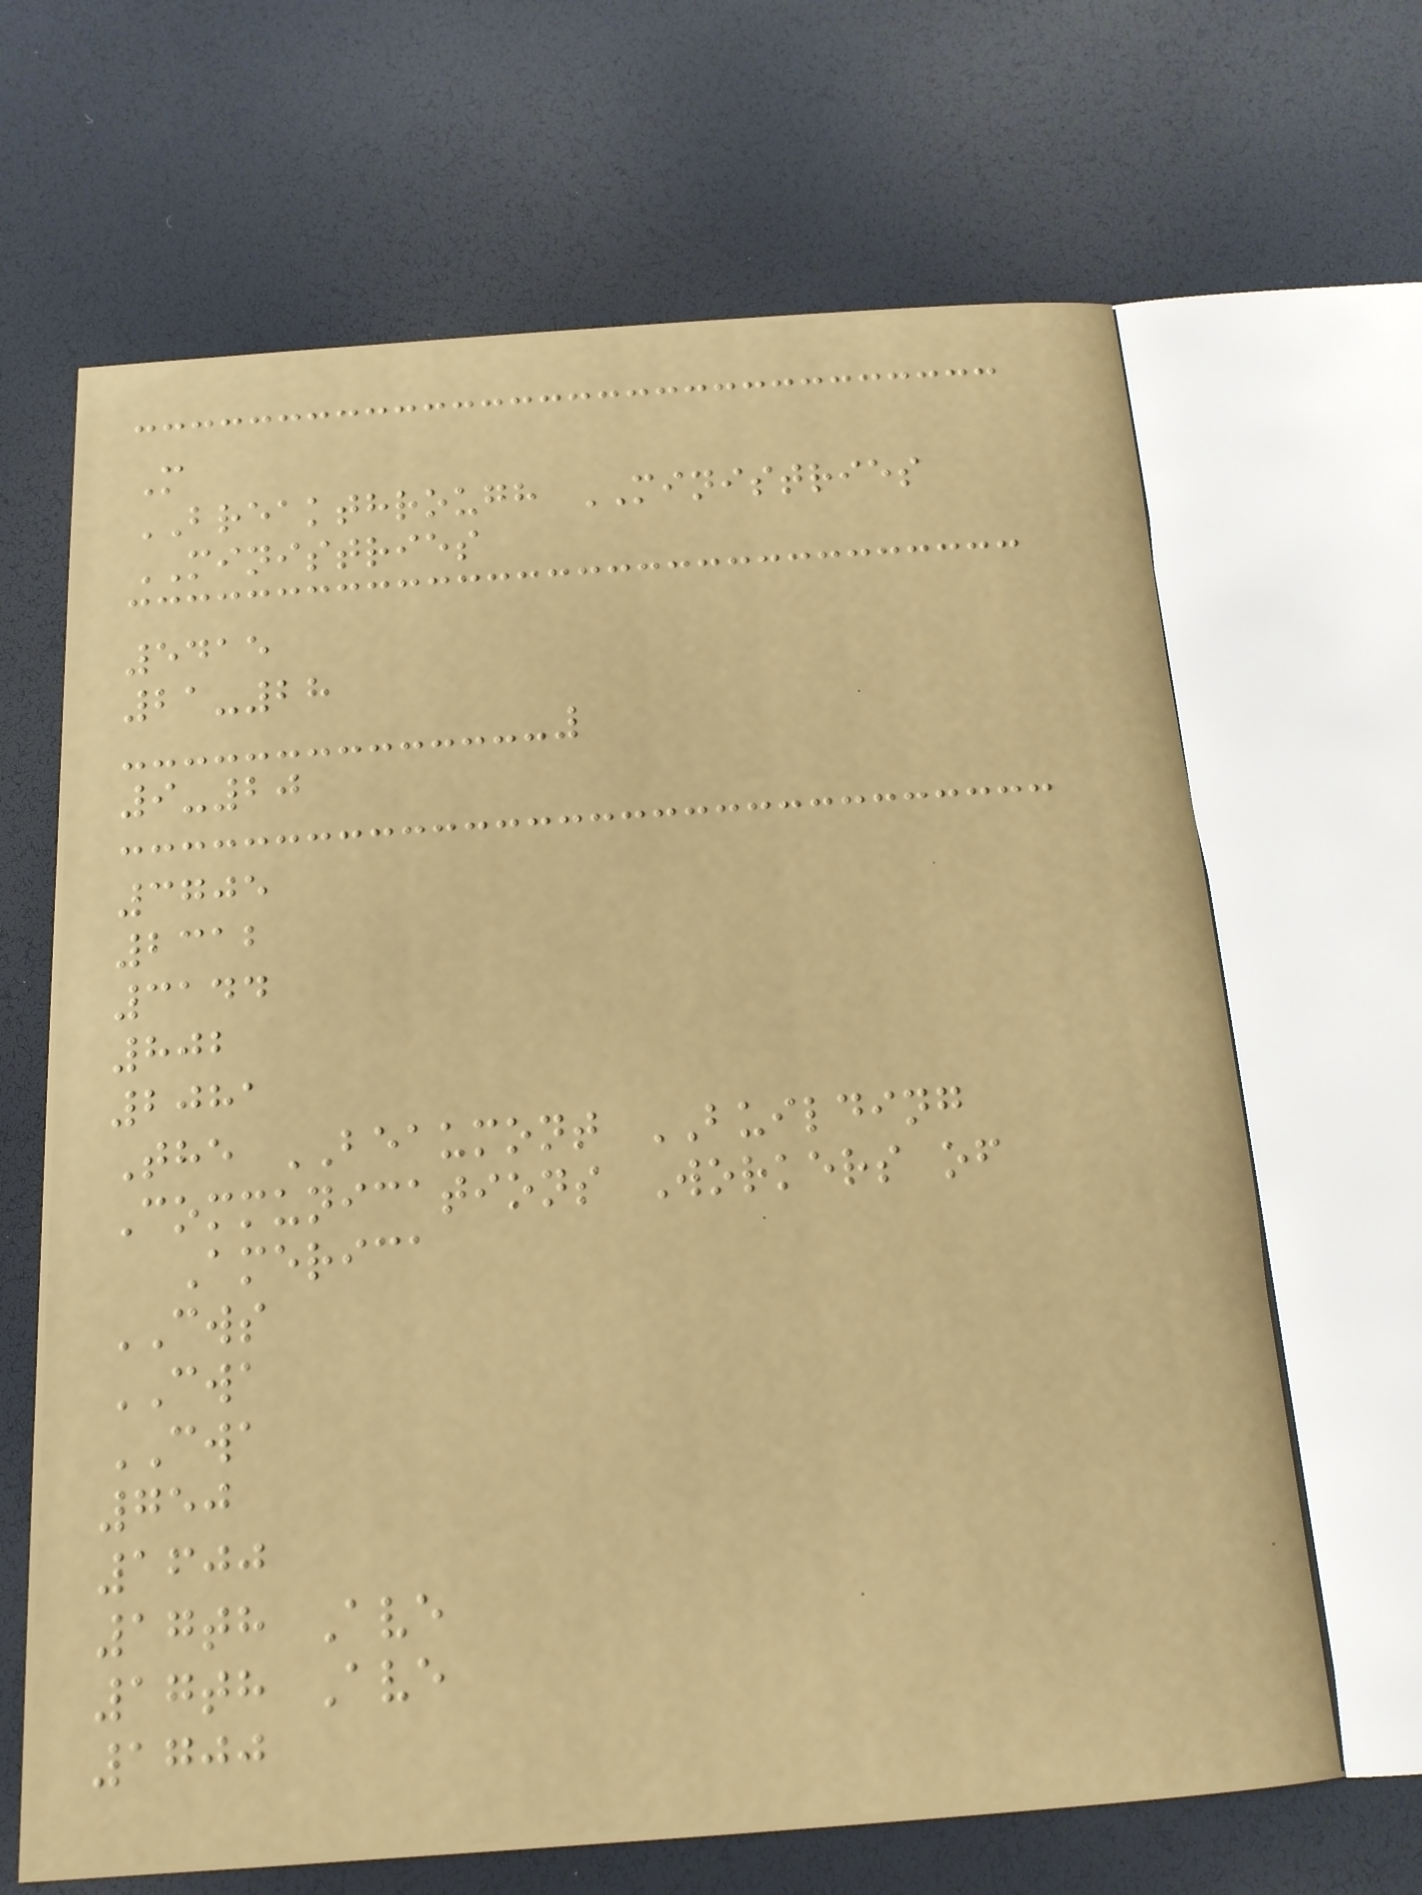M
BREAKTHROUGH MINISTRIES
MINISTRIES
5415
21-28
9-20
3705
2312
3144
802
2081
The BEAUMONT BUILDING
Communications Workers of
America
CWS
CWA
CWA
750
1600
17th Ave
17th Ave
1700
